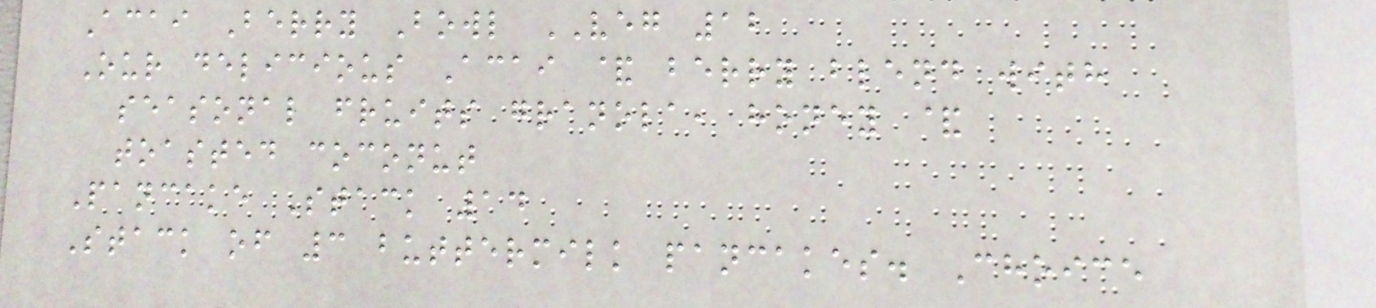Acai Berry Bowl VEG 12
Our delicious Acai & berry blend with
seasonal fruits granola, honey &
toasted coconut
Pancake Stack 14
Stack of 3 buttermilk pancakes. Choice
